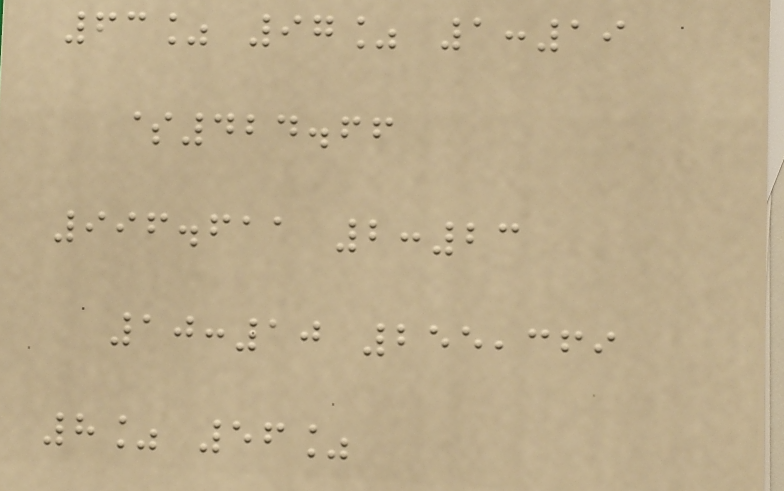63% 97% 1:19
$424.66
996.611 2:23
10:10 255,369
8% 56%
